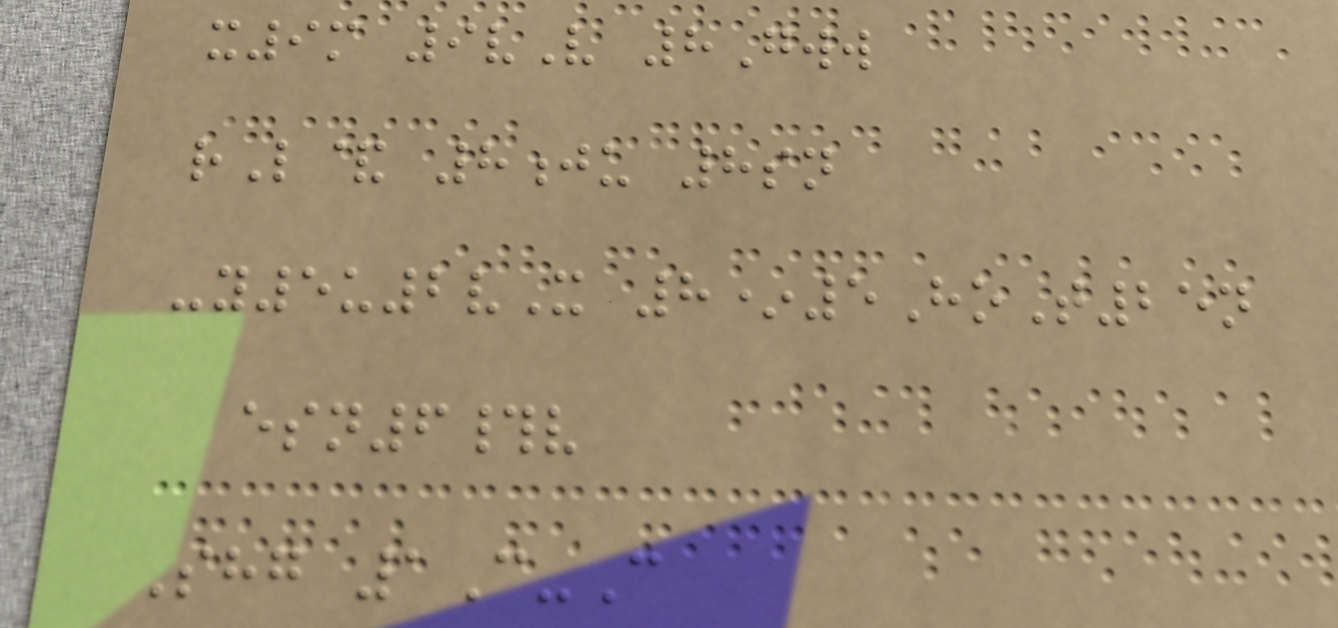x9m 9vV 8Gww
rL& 8ju 8sn
-y5u2vX 8*5HoT25n
esn6#v
Shg 1C-C
